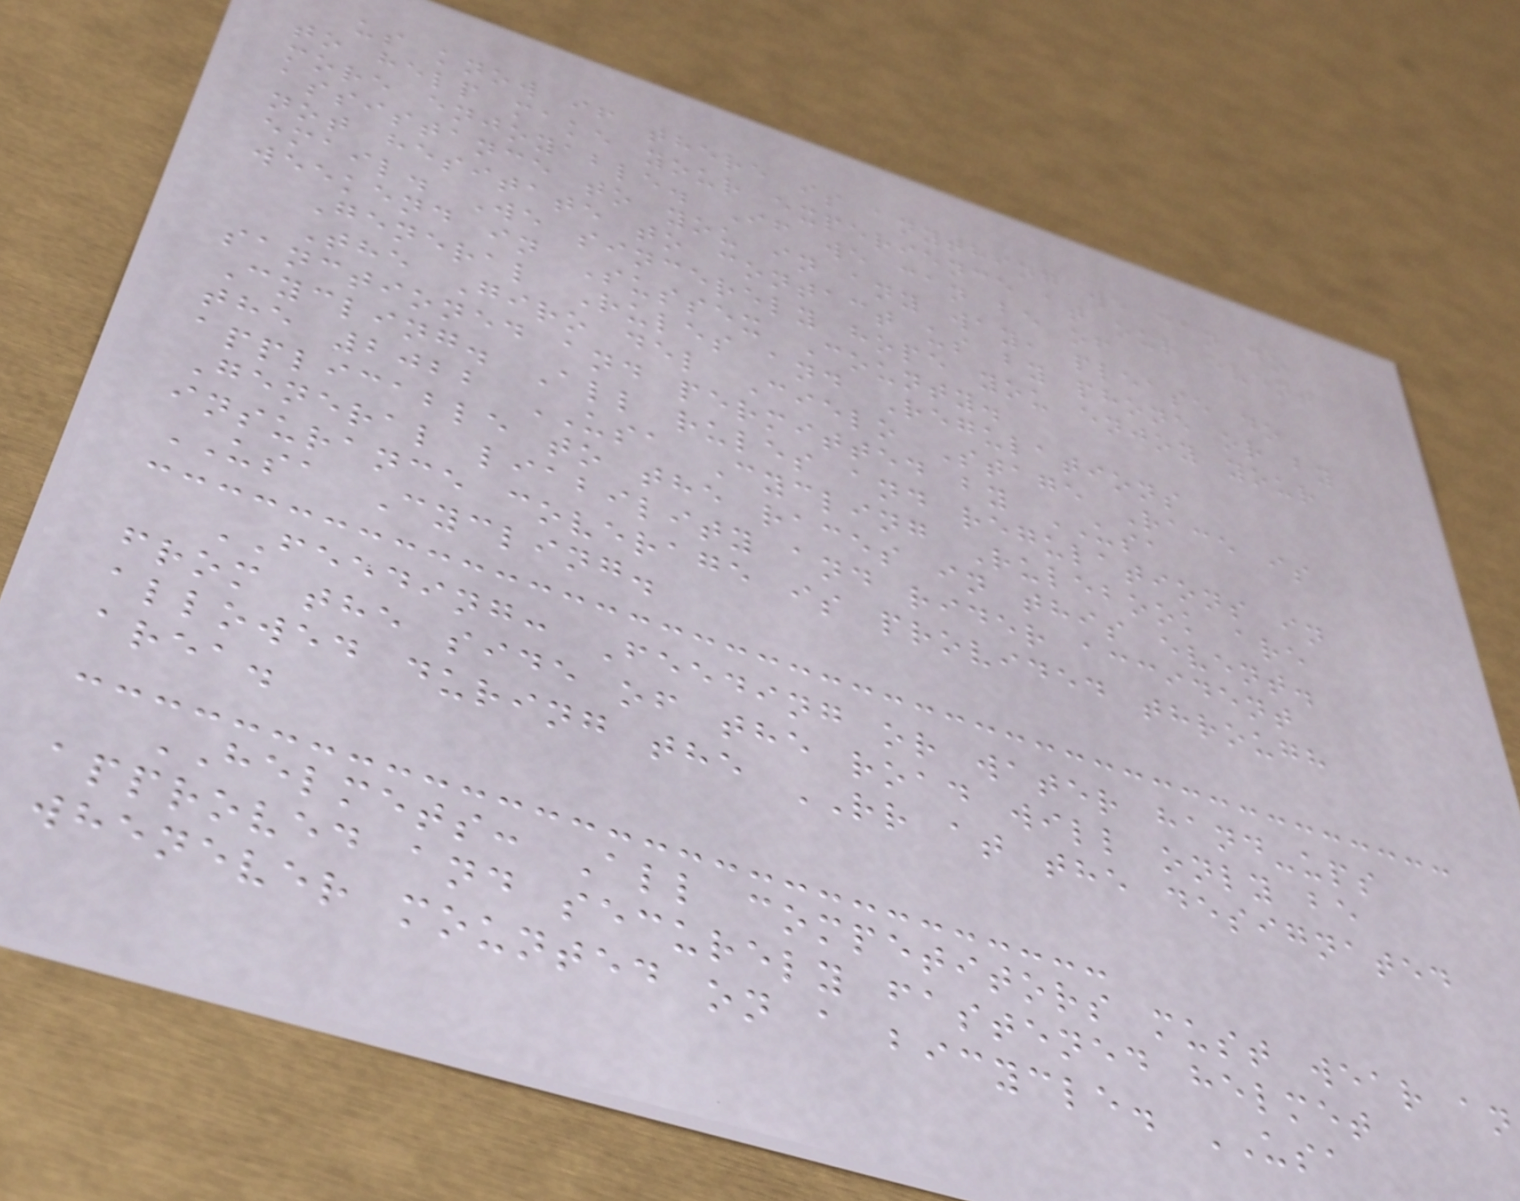us know if there is anything we can do
to help make your experience at our event
more enjoyable. If we can be of
assistance to you in any way, please do
not hesitate to contact us by phone or by
email. We sincerely hope you enjoy your
weekend in Sussex County.
General Rules and Regulations
The Giro del Cielo Stage Race is
sanctioned and permitted by USA
Cycling. All rules and regulations in
the 2022 USA Cycling Rulebook are
applicable to the races in this event.
General liability and rider accident
insurance coverage is provided through
USA Cycling.
FEEDING: Feeding or water hand-ups
from the side of the road will only be
allowed during the RR at the designated
area.
HELMETS: All competitors must wear an
approved and securely fastened helmet
whenever mounted on a bicycle. USA
